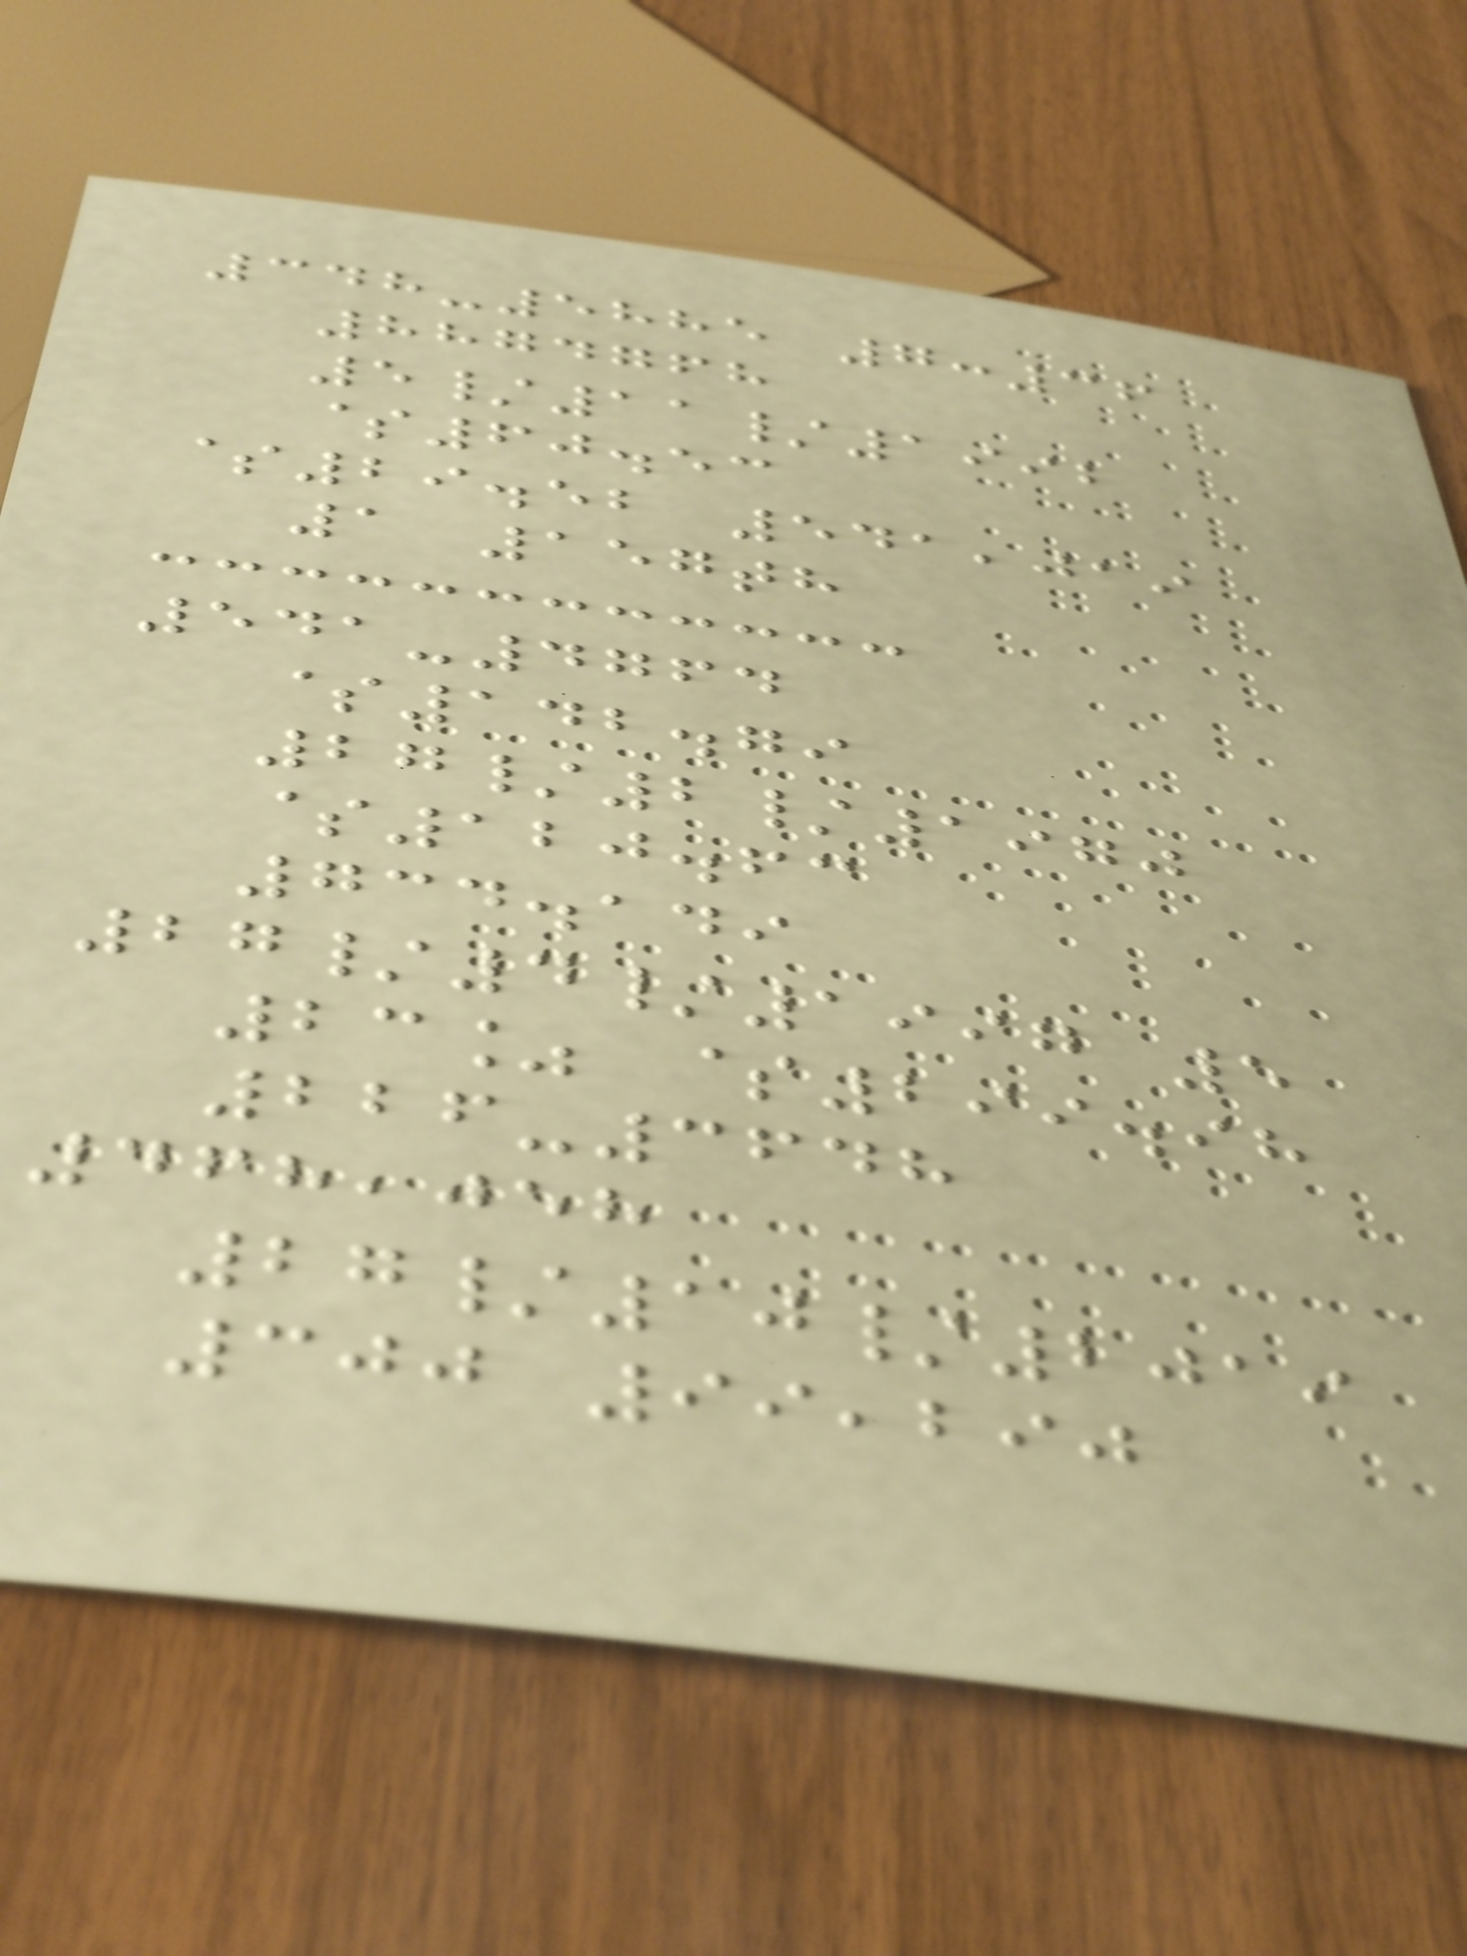348-5885 7:36
8874768
5/11/1992
$60.53
$29.52 541,019
1 157th
541-4764
$142.79
27/2/1970
$120.63
734.149
27/4/1997 5
23% $299.98
226-3648
468,058
27/10/2019
300 99,290
